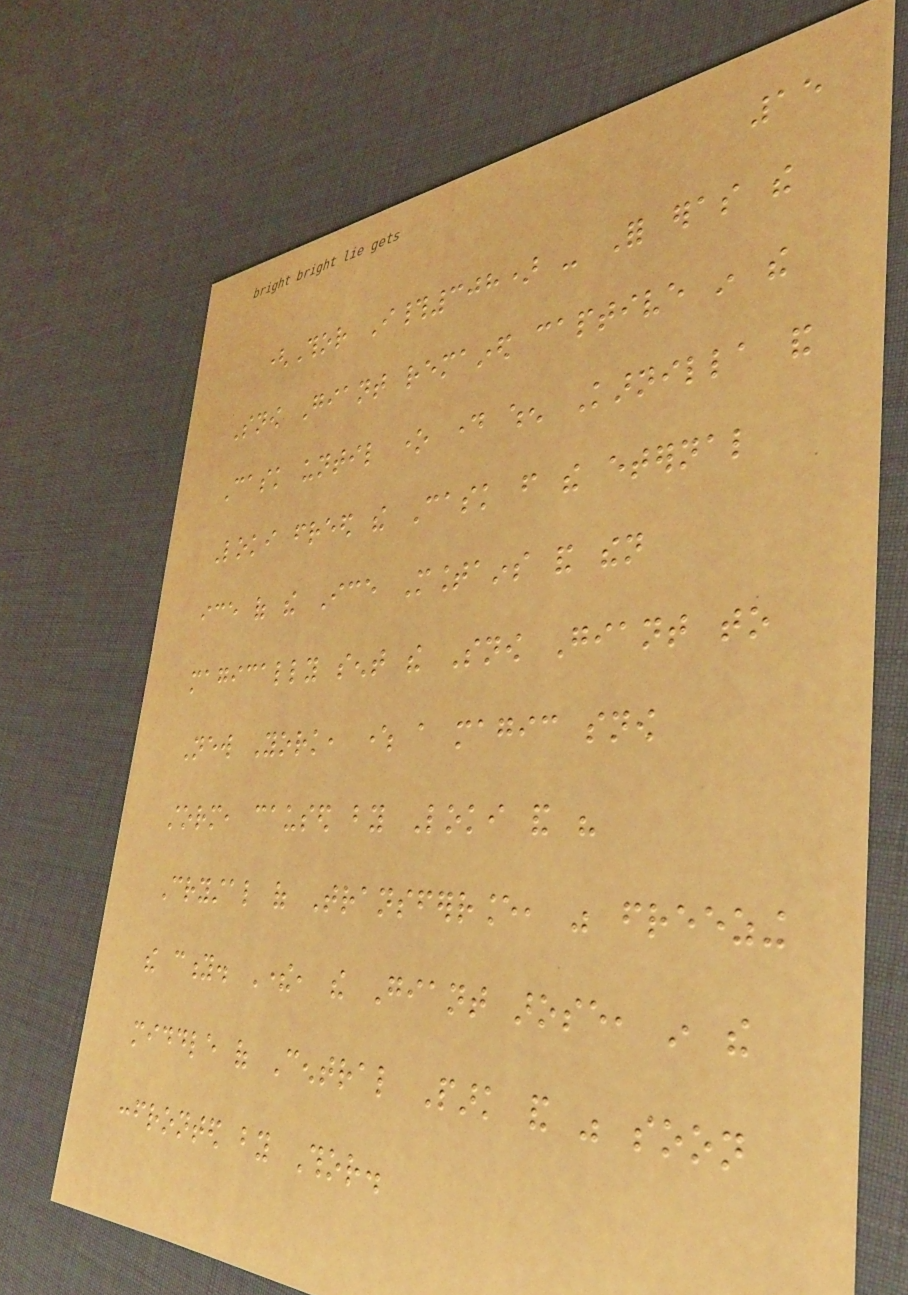15
(Thor I#308) - For eras the
Snow Giant remained captive in the
Cask until one day when Karnilla and
Loki freed the Cask from the eternal
ice of the Ice Mountains and then
magically sent the Snow Giant to
New York, where a magic snow
storm, caused by Loki and his
Crystal of Transferrance, was freezing
the city. There, the Giant arose, in the
middle of Central Park and was soon
confronted by Thor.
